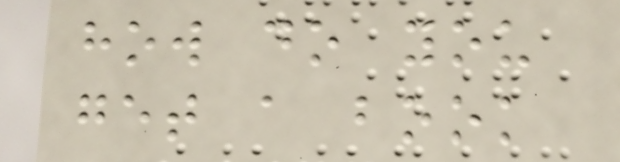how do you
get a book
